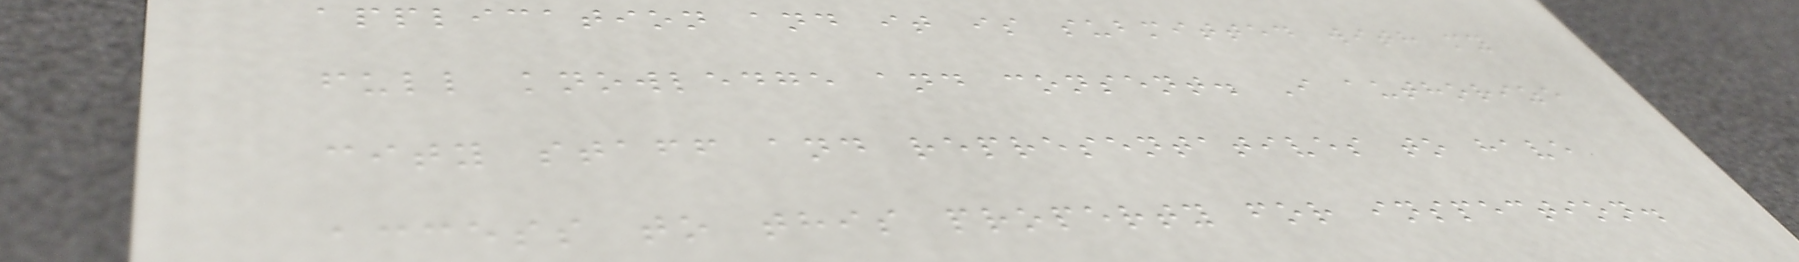application and it is submitted with my
full knowledge and consent. I authorize
city staff and representatives to have
access to this property for inspection.
